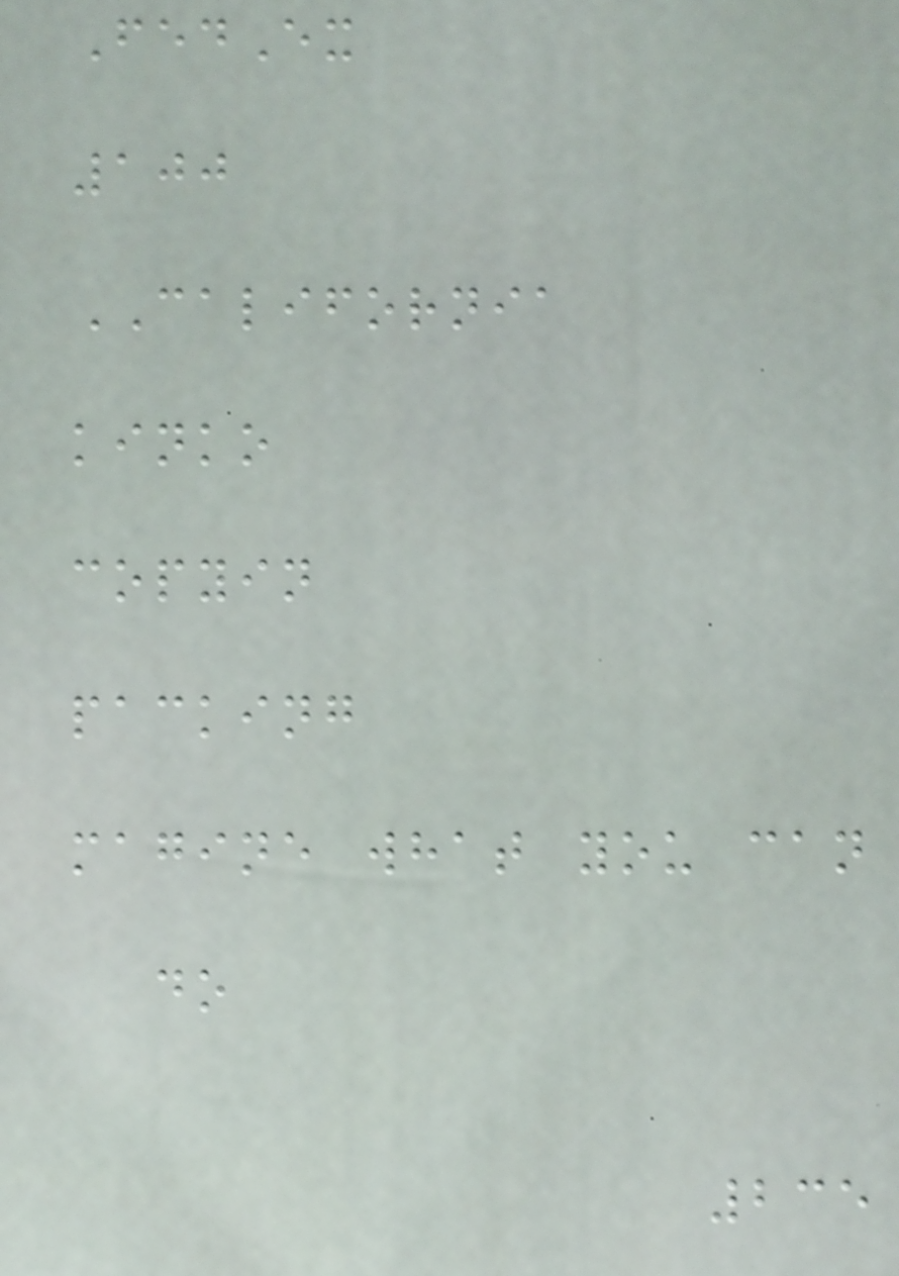FedEx
100
CALIFORNIA
kinko
copyin
packing
magine what you can
do
235
